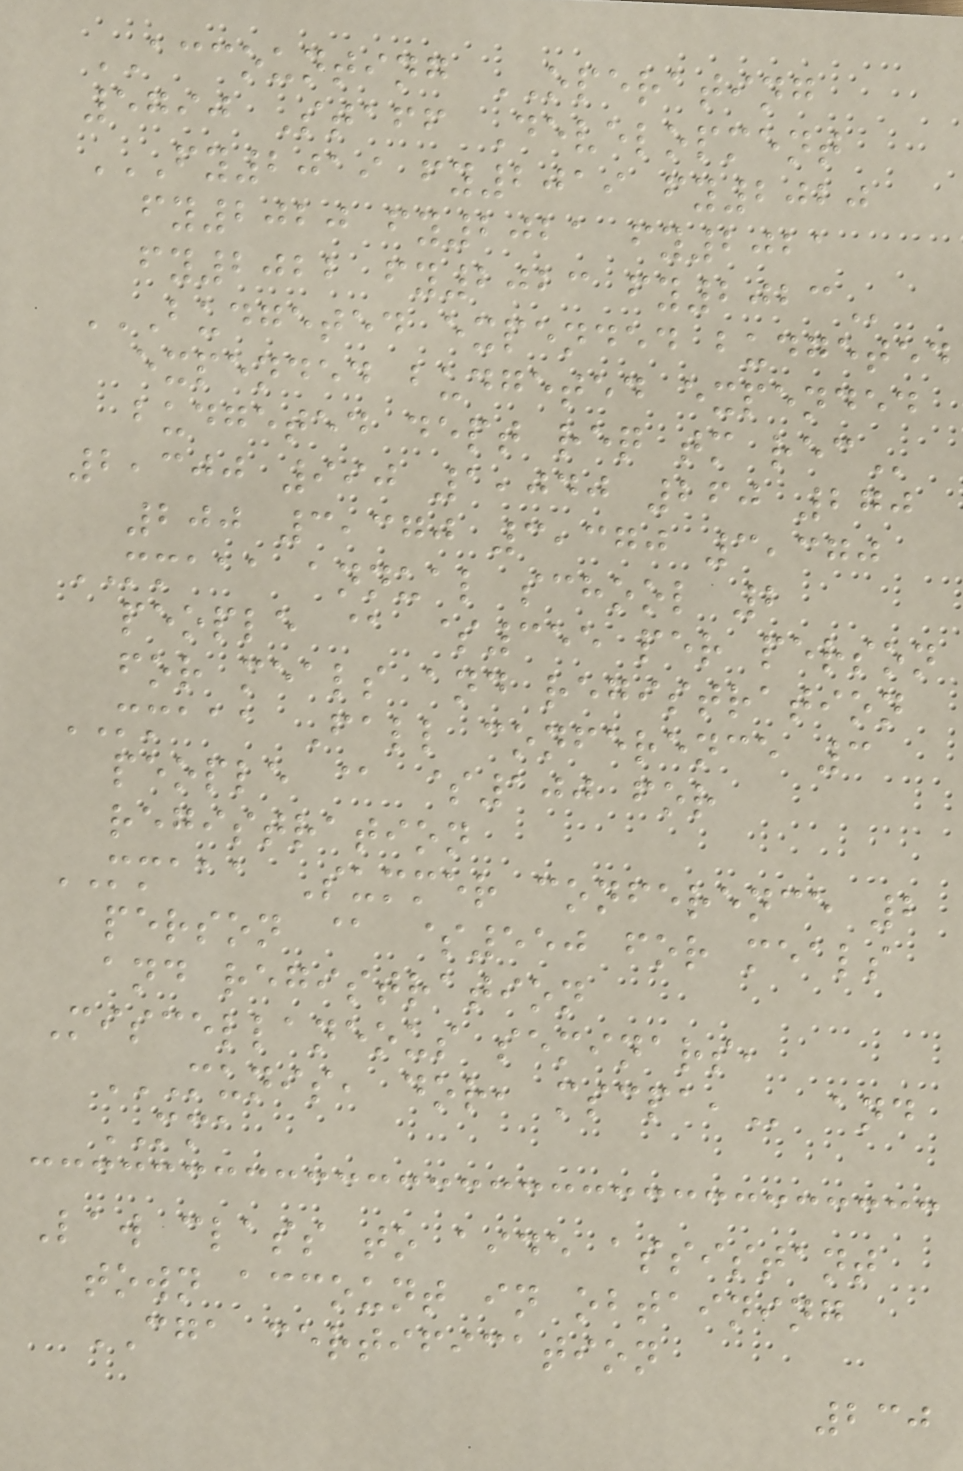ACCOUNTING OPERATING
5790 Staff Development
FY2019 FY2019 FY2020
FY2020 FY2021 FY2021
FY2022 FY2023 FY2023
BUDGETED EXPENDED BUDGETED
EXPENDED BUDGETED EXPENDED
BUDGETED DEPT REQ TM REC
2,300 990 1,040 260 270
200 3,370 3,370 3,370
MMAAA annual school 2
people @ $355 per person
for meals and registration
MMAAA Fall conference 3
people @ $100 for
registration
MMAAA Summer conference 2
person @ $550 for meals
and registration
Miscellaneous seminars,
MUNIS, DOR, MSCPA, and
MMA
Law class to aide assistant
town account in obtaining
CGA certification
230
